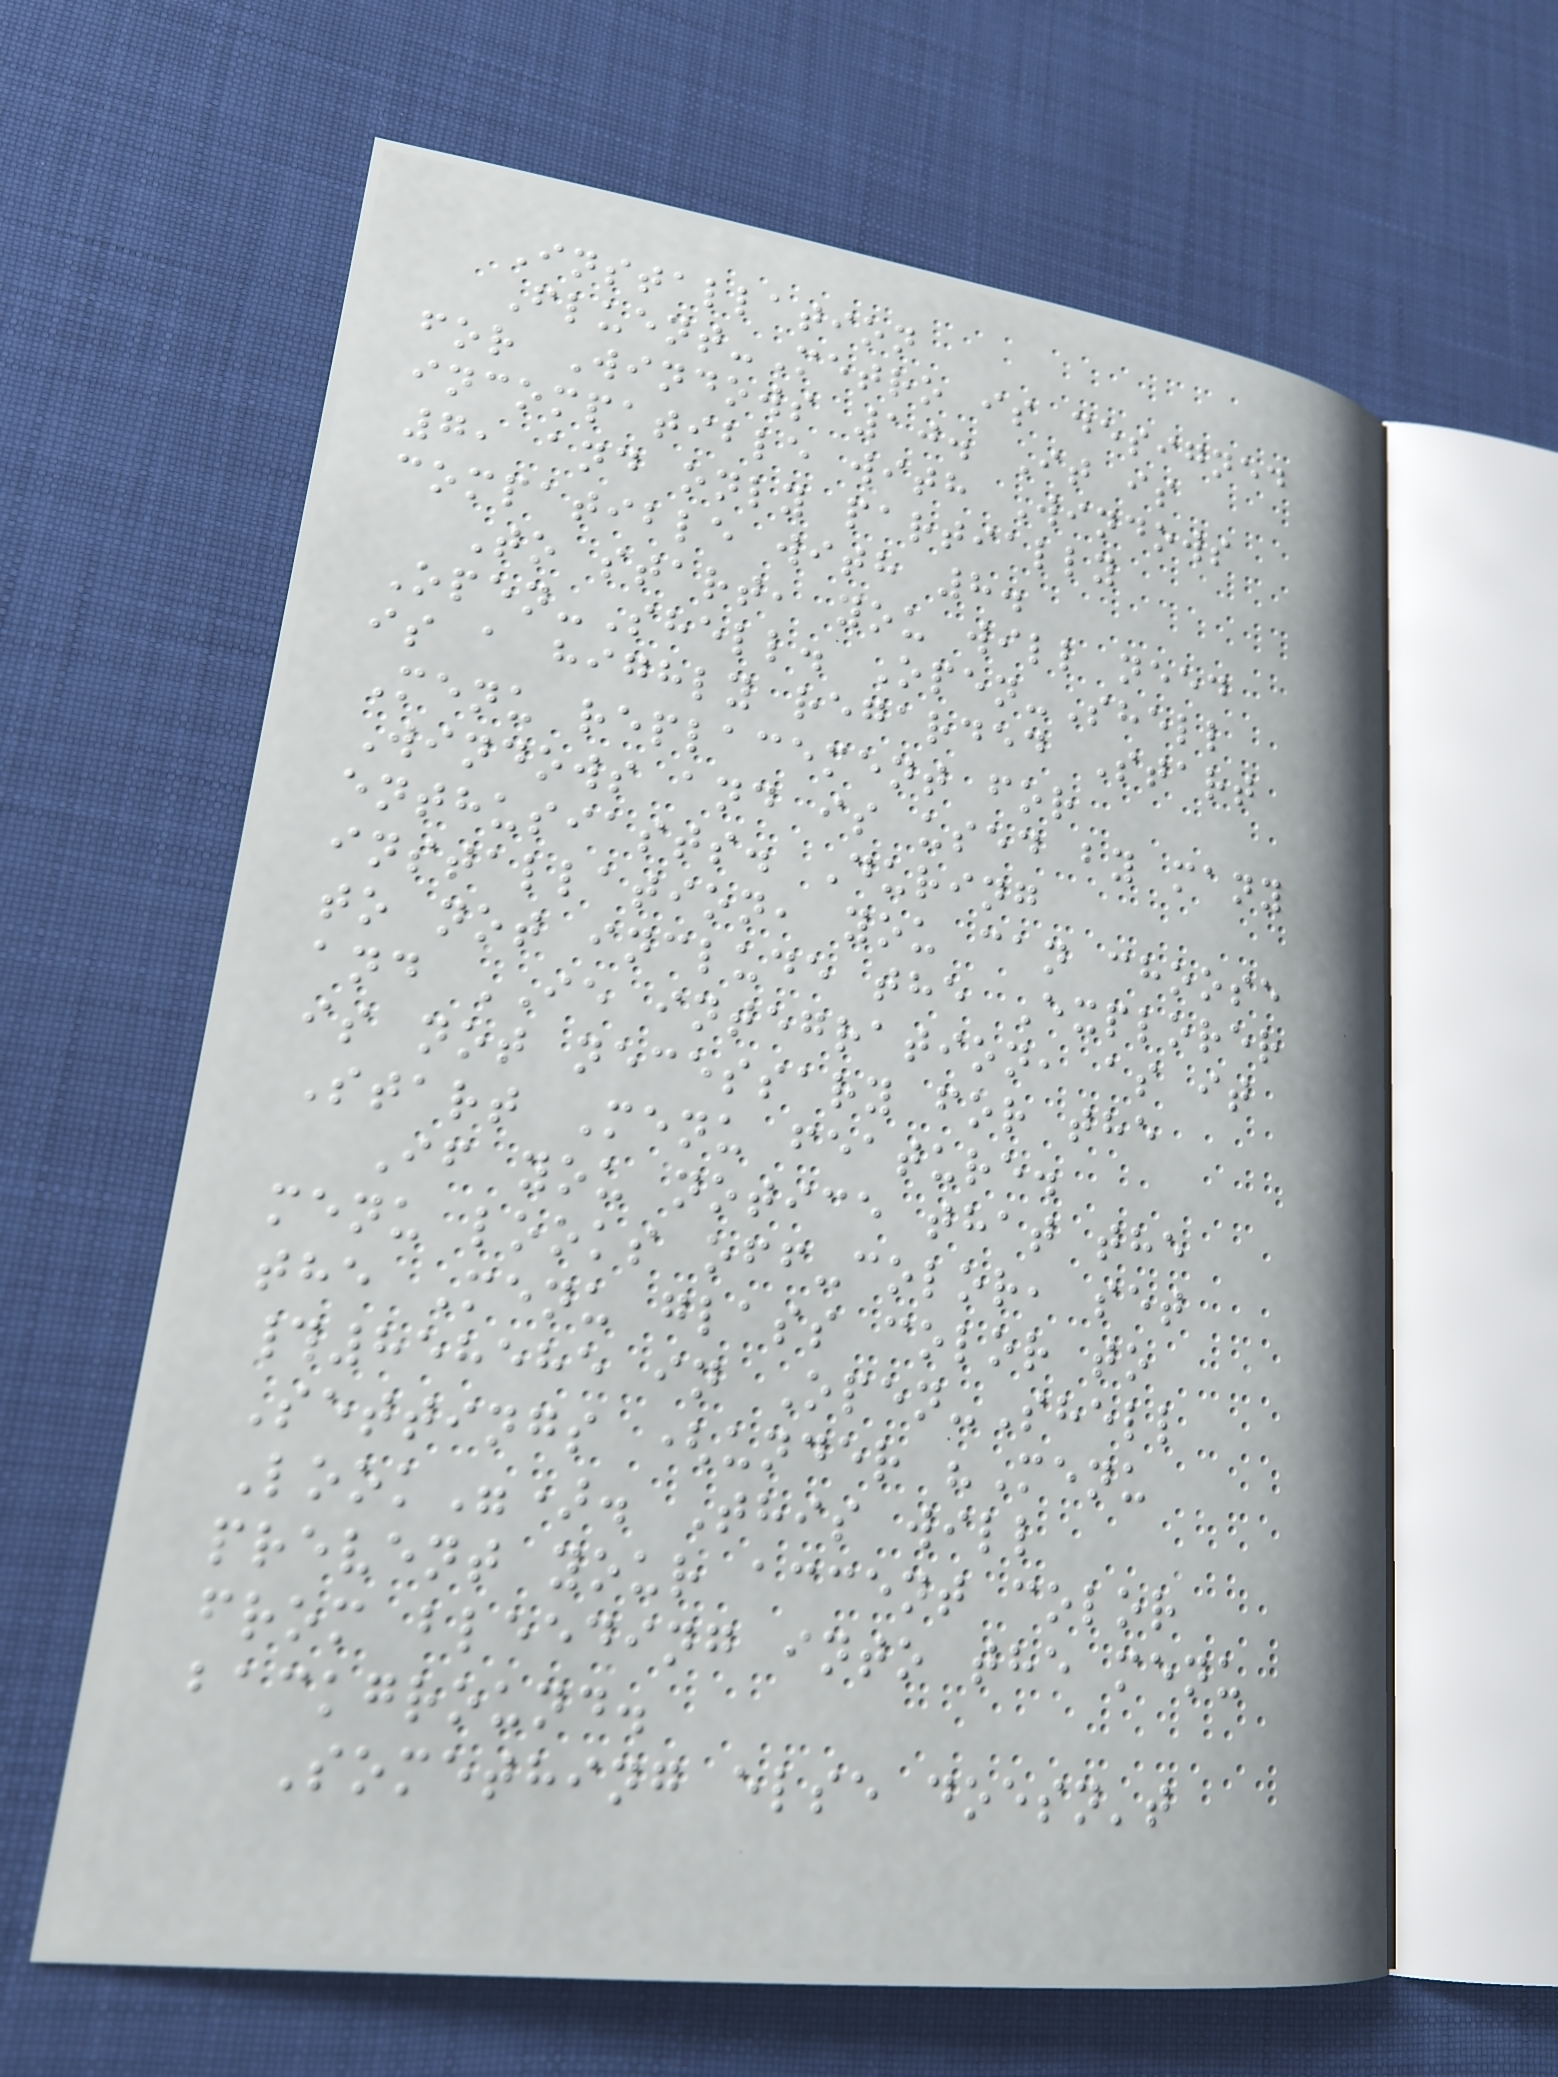Installation
Fluent-Metro is designed
for Windows 10. It is
incompatible with Windows
7, and only partially
compatible with 8.
To start, you will need
Open-Shell. Open-Shell
is a highly regarded Start
Menu replacement for
Windows and is used by many
enthusiasts. During
installation, you can choose
to not include the Explorer
and IE integration, as it
is not necessary for the
Start Menu feature.
If you notice that the
menu looks off-color, set
the Menu glass color to
#858585 in Open-Shell
Settings (under "Menu
Look"). This will
prevent your accent color
from bleeding into the menu
background.
Something else doesn't
